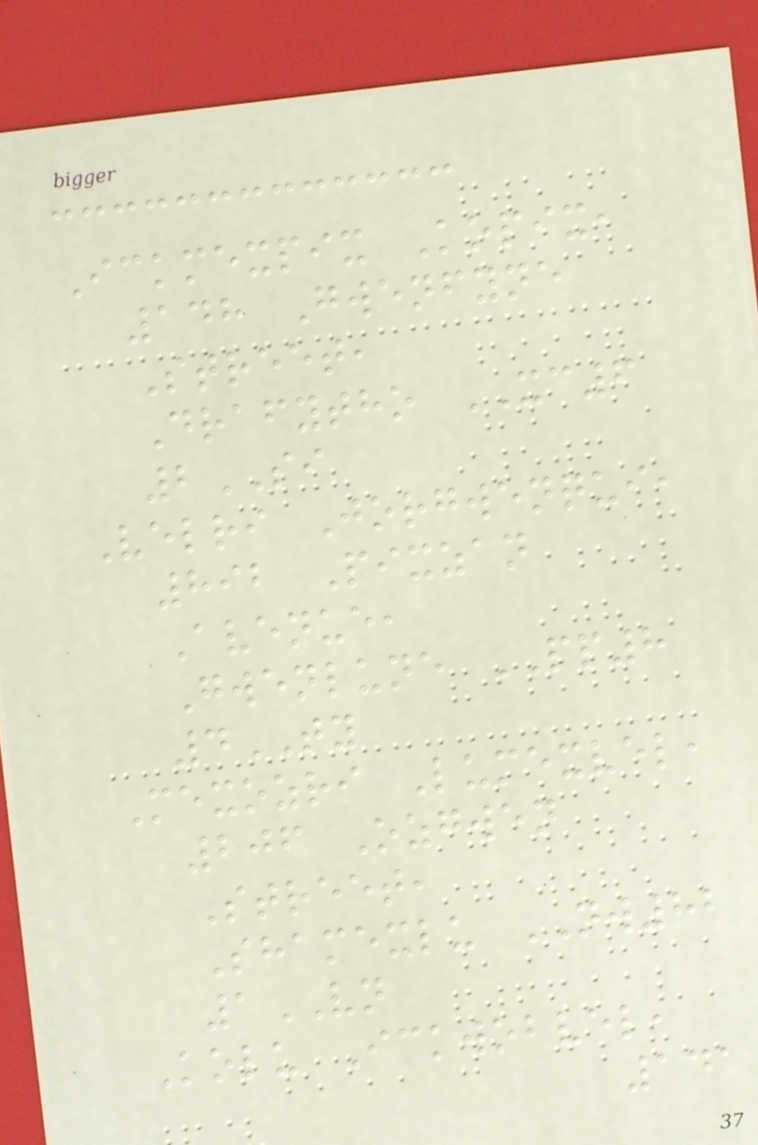Ickmexpix Kopix,
148 Gwenfyne
Street,
Drafytho XC6
2SI
Velri Jorgwenqui,
892 Pixzan
Avenue,
Gwenlune PP8
4TY
Mexozri Lumexvel,
206 Ozgwen
Street,
Shamexlu NW82
1VN
Kolu Ickwobvel,
141
